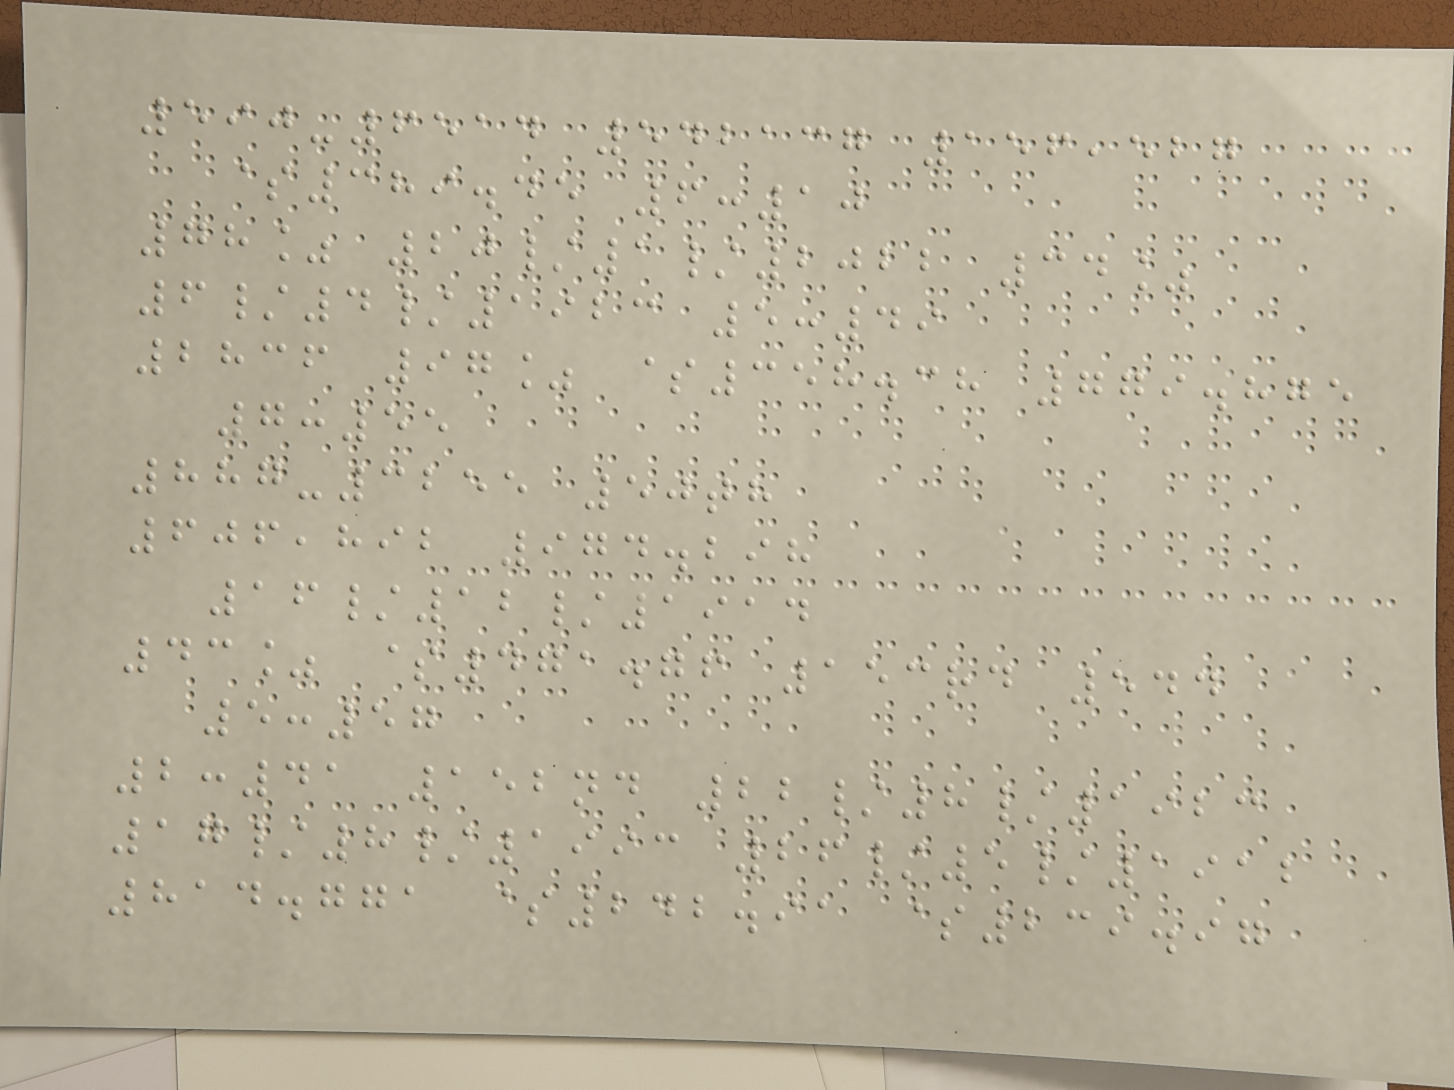590-6514 542137 156,527
$389.45 6:10
78% 20/1/2022 34%
6/4/1923 5:49
2836 97% $358.38 779.875
7:55
887-3255 50th
606,892 974.298
16/12/1914
43% $471.76 153rd 544
5:57
2:41 152nd 22/8/1923
17/8/1993 26/5/1912
814.771 $242.91 $239.97
